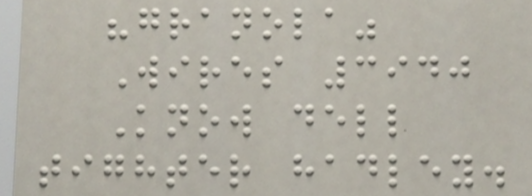"granola"
Wires 3940
Know dell
tighter hadley.
